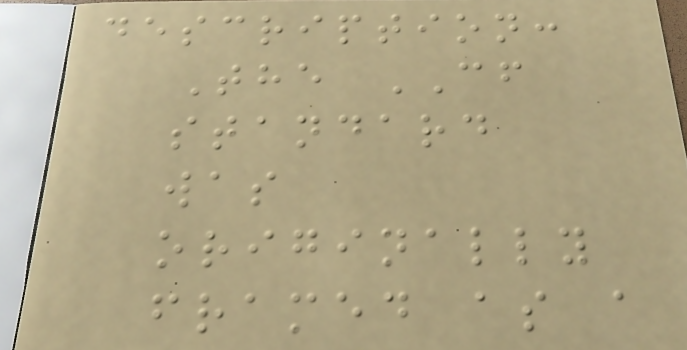description:
The CF
standard
was
originally
framed as a
